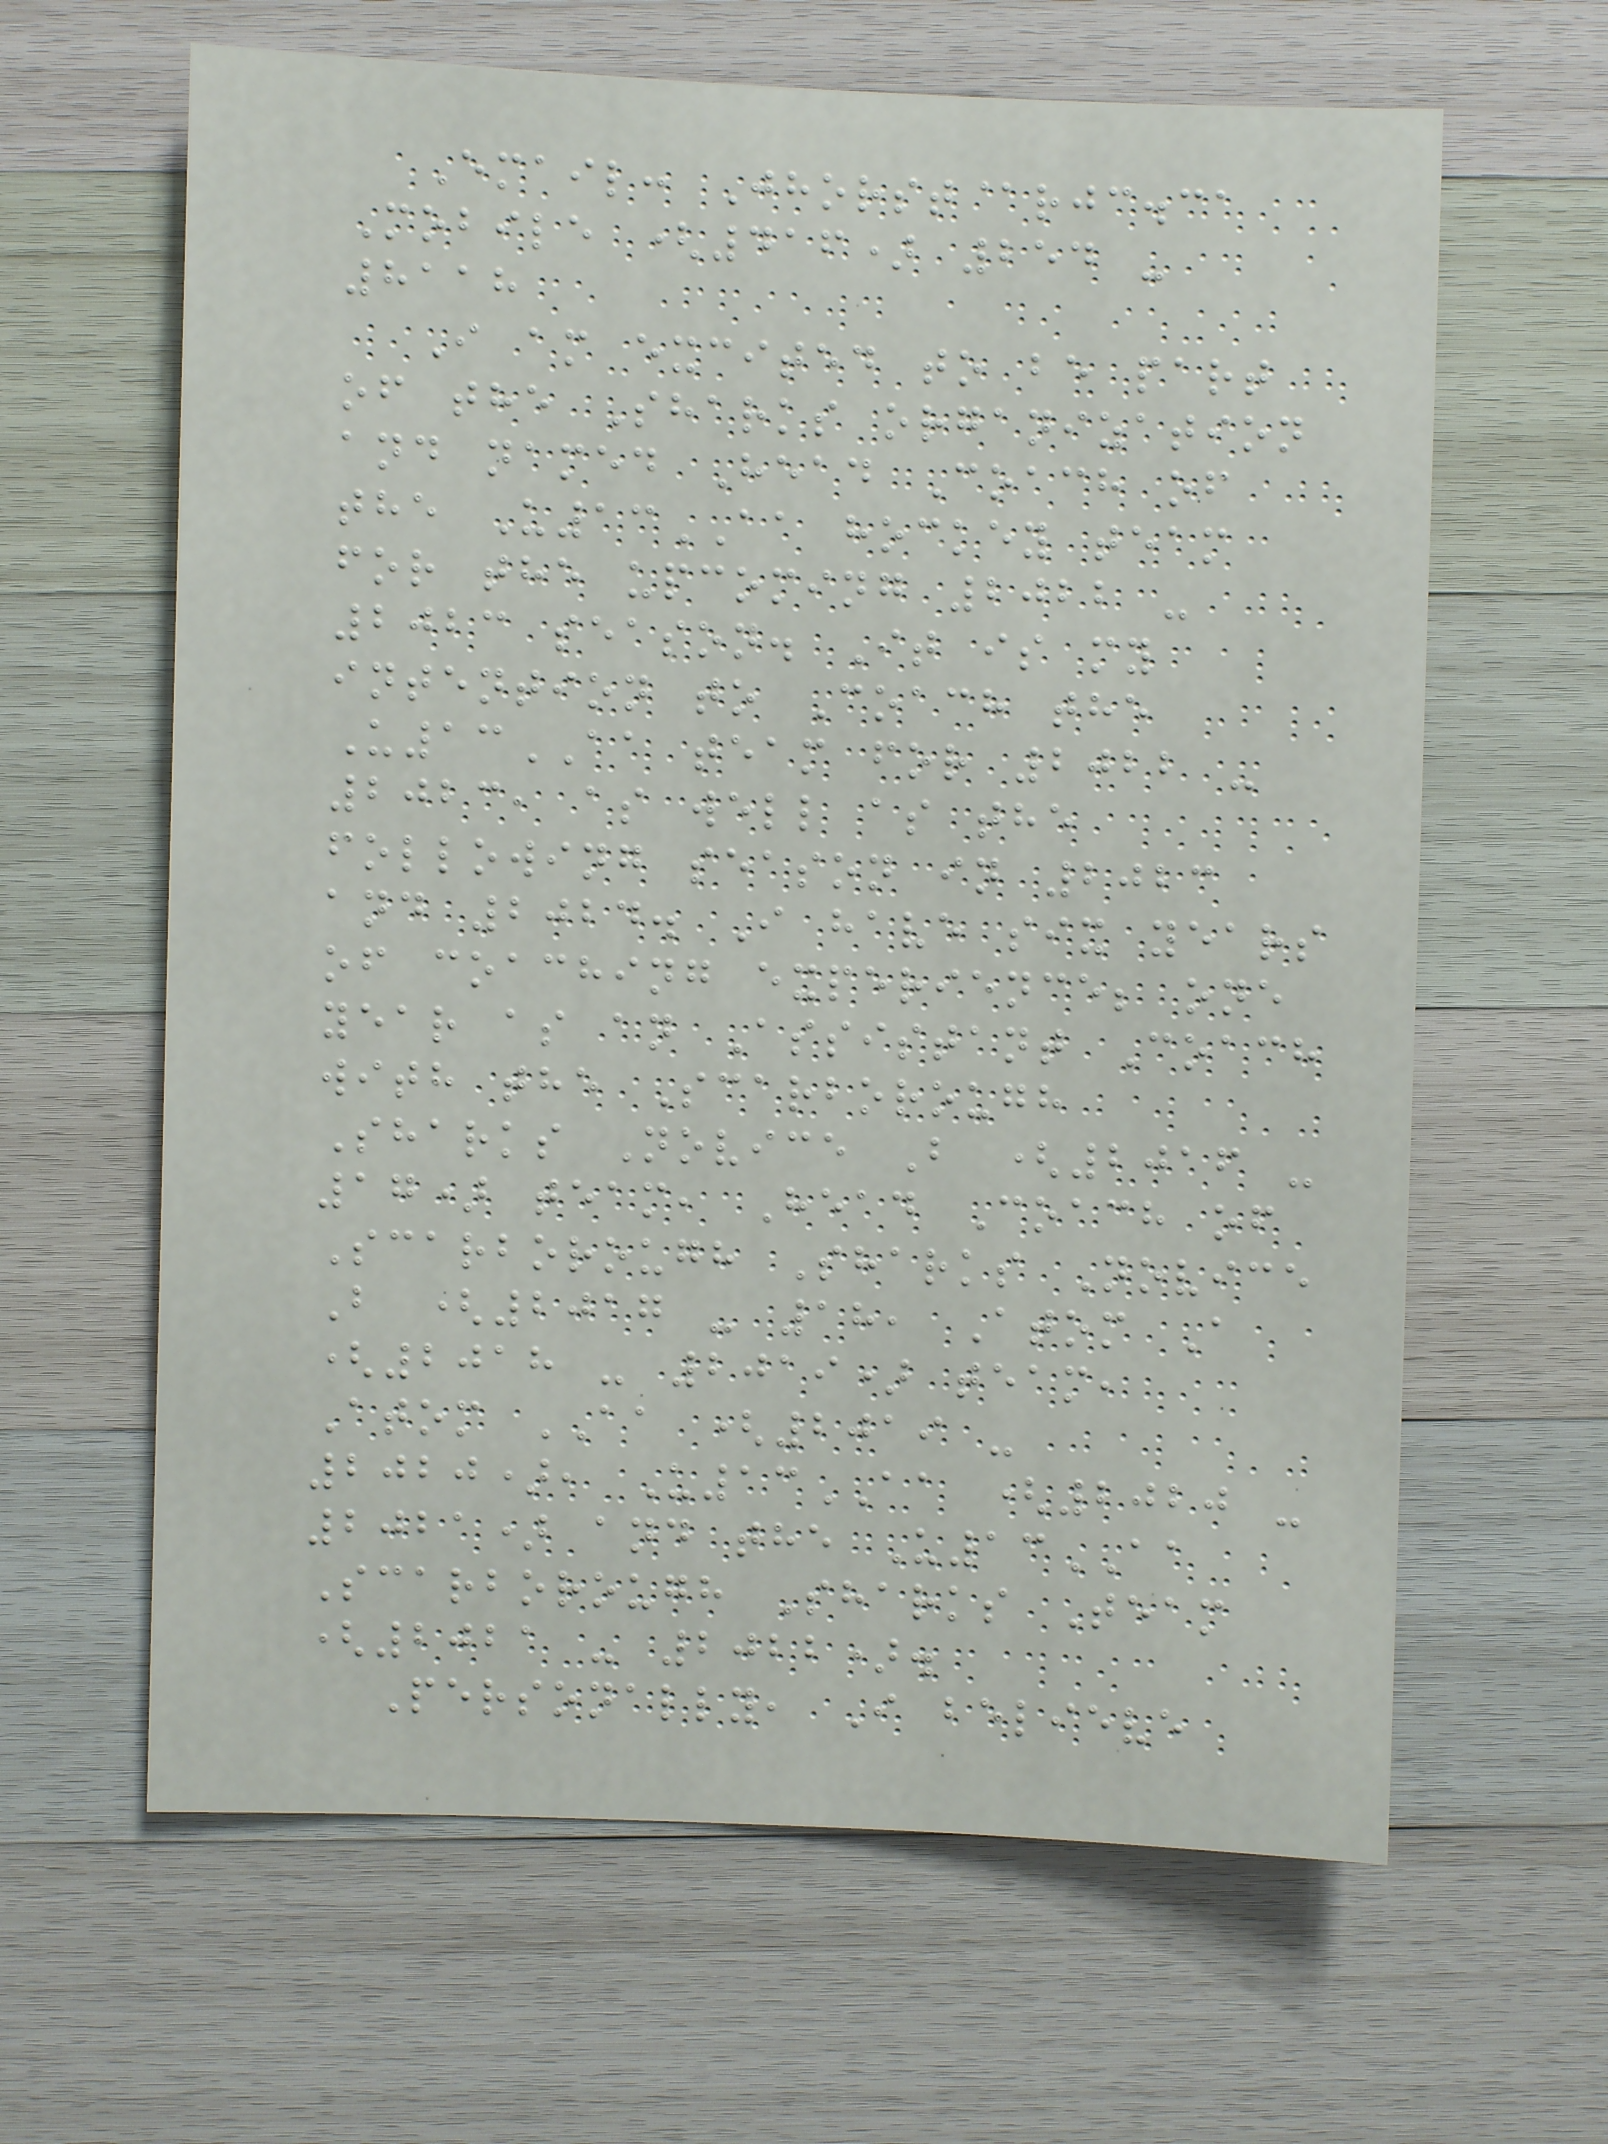Email: Jhorst@rjc.ca
Mobile (416) 254 -
8118
I am excited to be part
of the Sharks organization
and named Head Coach of
the U13AA hockey team
for the upcoming 2022 -
2023 season. It is my
intention to Coach the
U13AA team for 2022 -
2023, as well as the
following season in 2023
and 2024. I have six years
of coaching experience; one
year as an Assistant Coach
with the Scarborough
Sharks Novice B (2016 -
17) team, Head Coach of
Scarborough Sharks Novice
B (2017 - 18, Atom A
(2018 - 2019) team,
Atom AA (2019 -
2020), U13AA (2020 -
2021) and the U13AA
Scarborough Sharks Team
(2021 - 2022).
Personally, I believe
